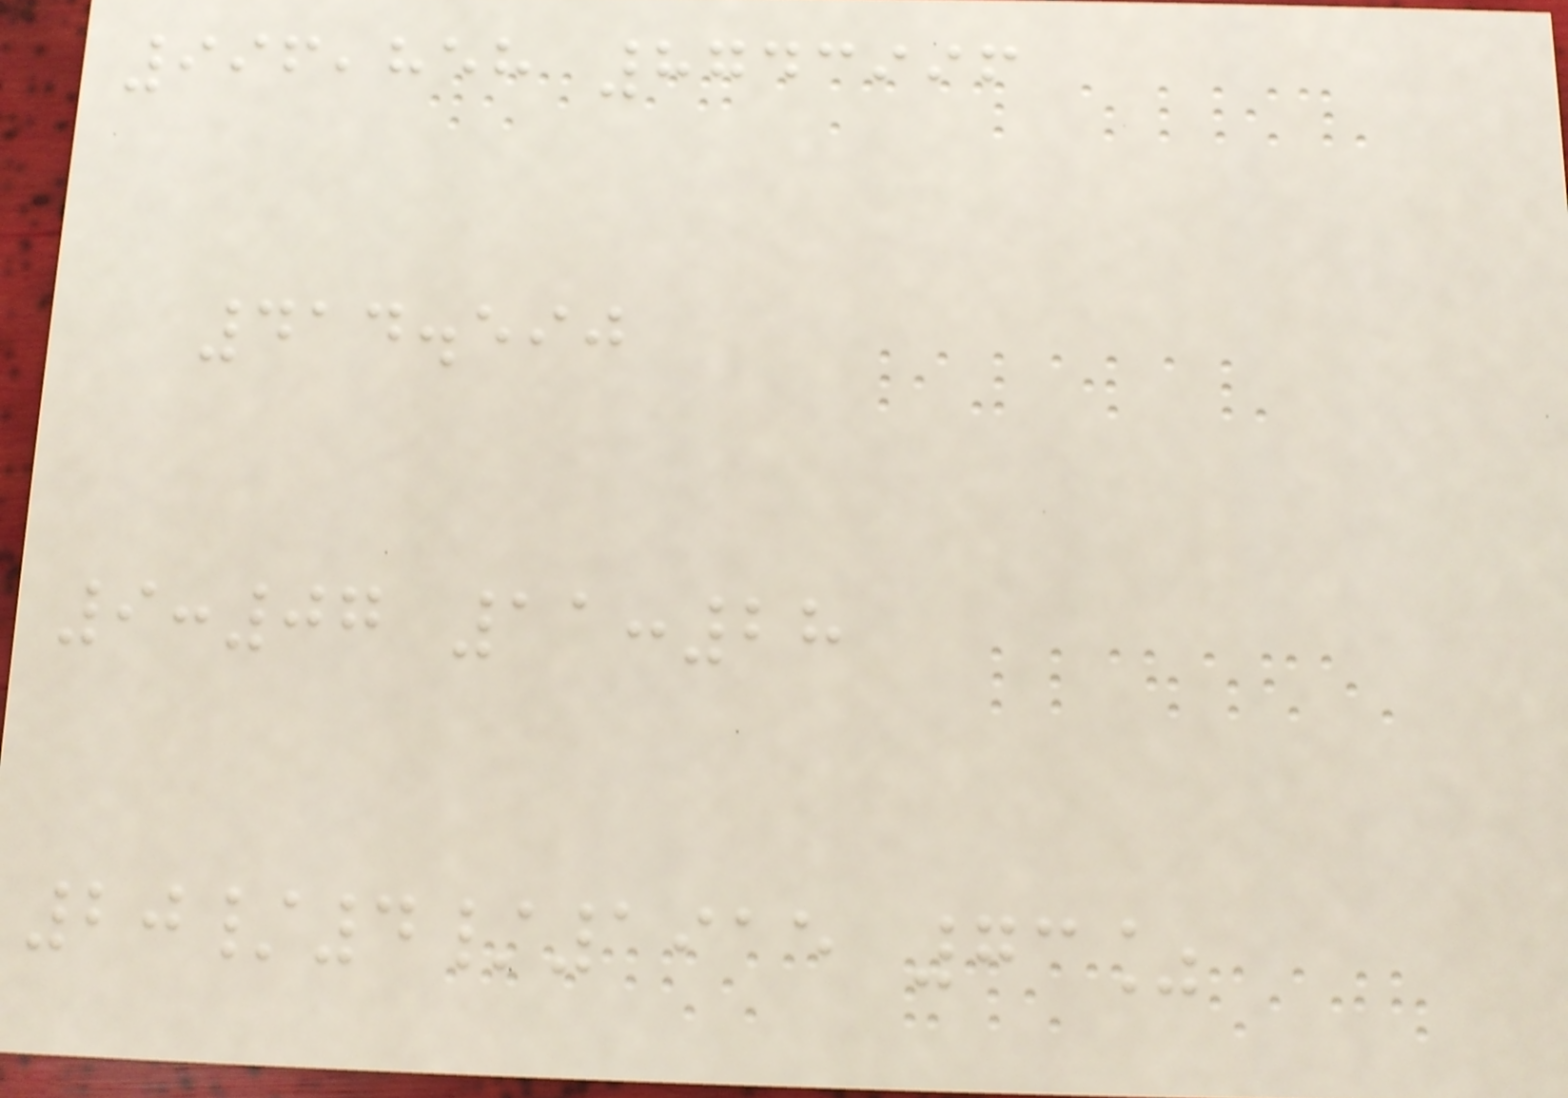996,858 8743996
414.590
9:07 11:28
20/4/1915 73%
